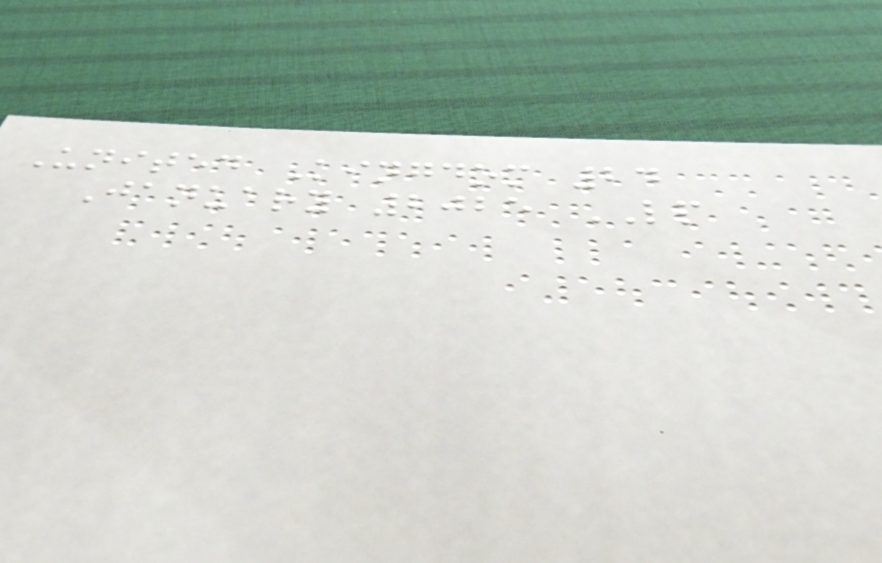United Kingdom 24
January 2025 LP
